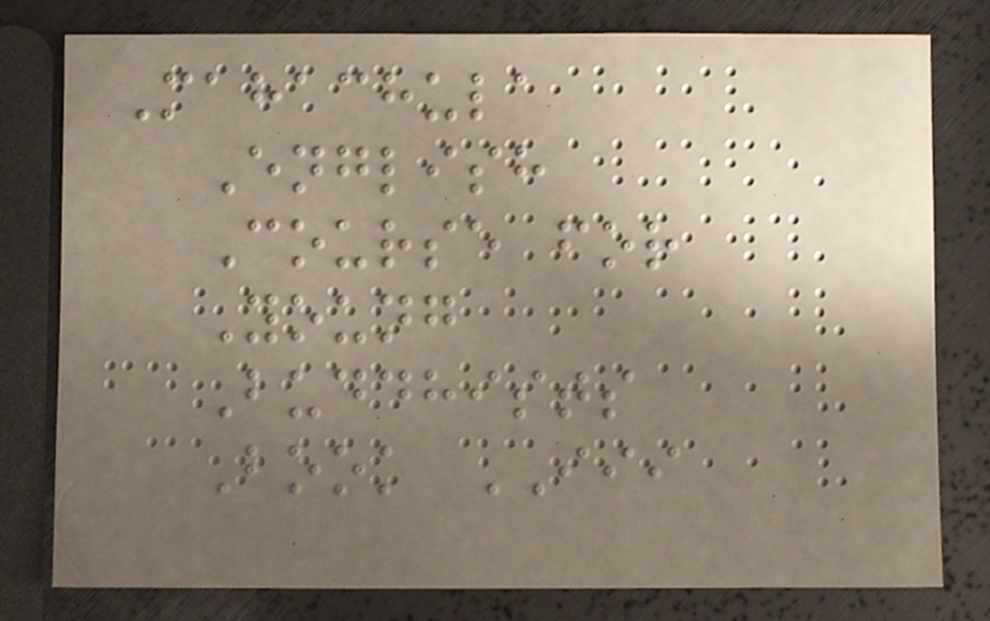Mahachula
English
Course for
Young
Buddhists
Book III
